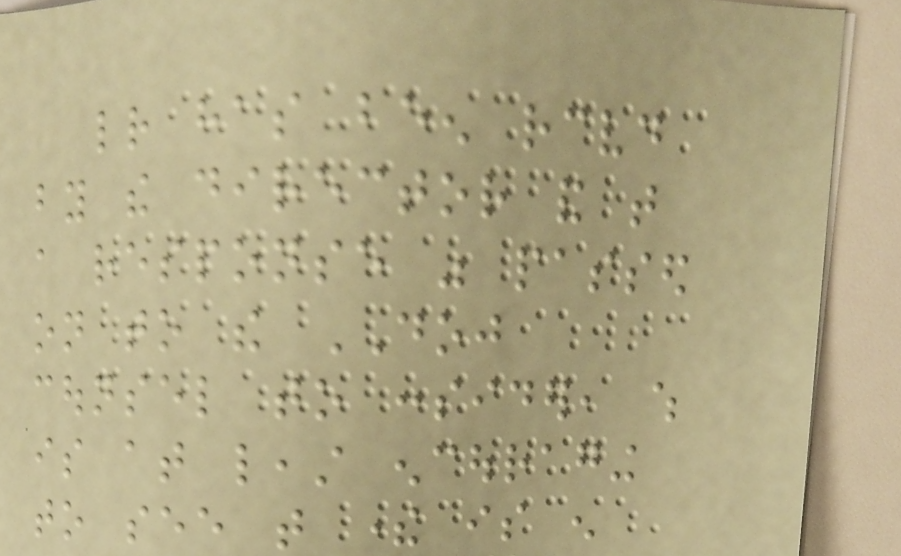letter has been received
by the director and that
a response was passed
on to the DOJ
counsel to consider, which
is at least encouraging
to see that there is enough
